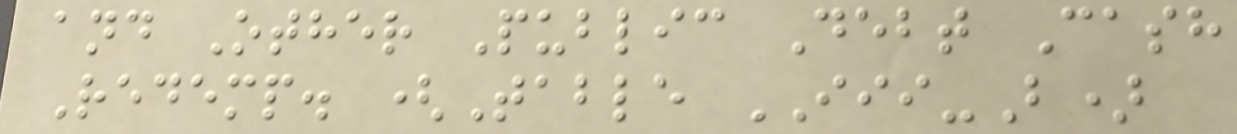and Other Public Debt Cash
Redemp. (Table III-B)
